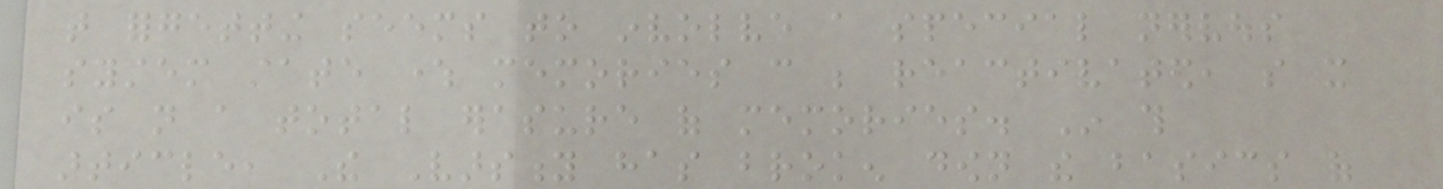that forgetting seems to involve a special nervous
system state where memories can be reactivated, so it
is not a total erasure of memories. In this
article, The Varsity has broken down the basics of
